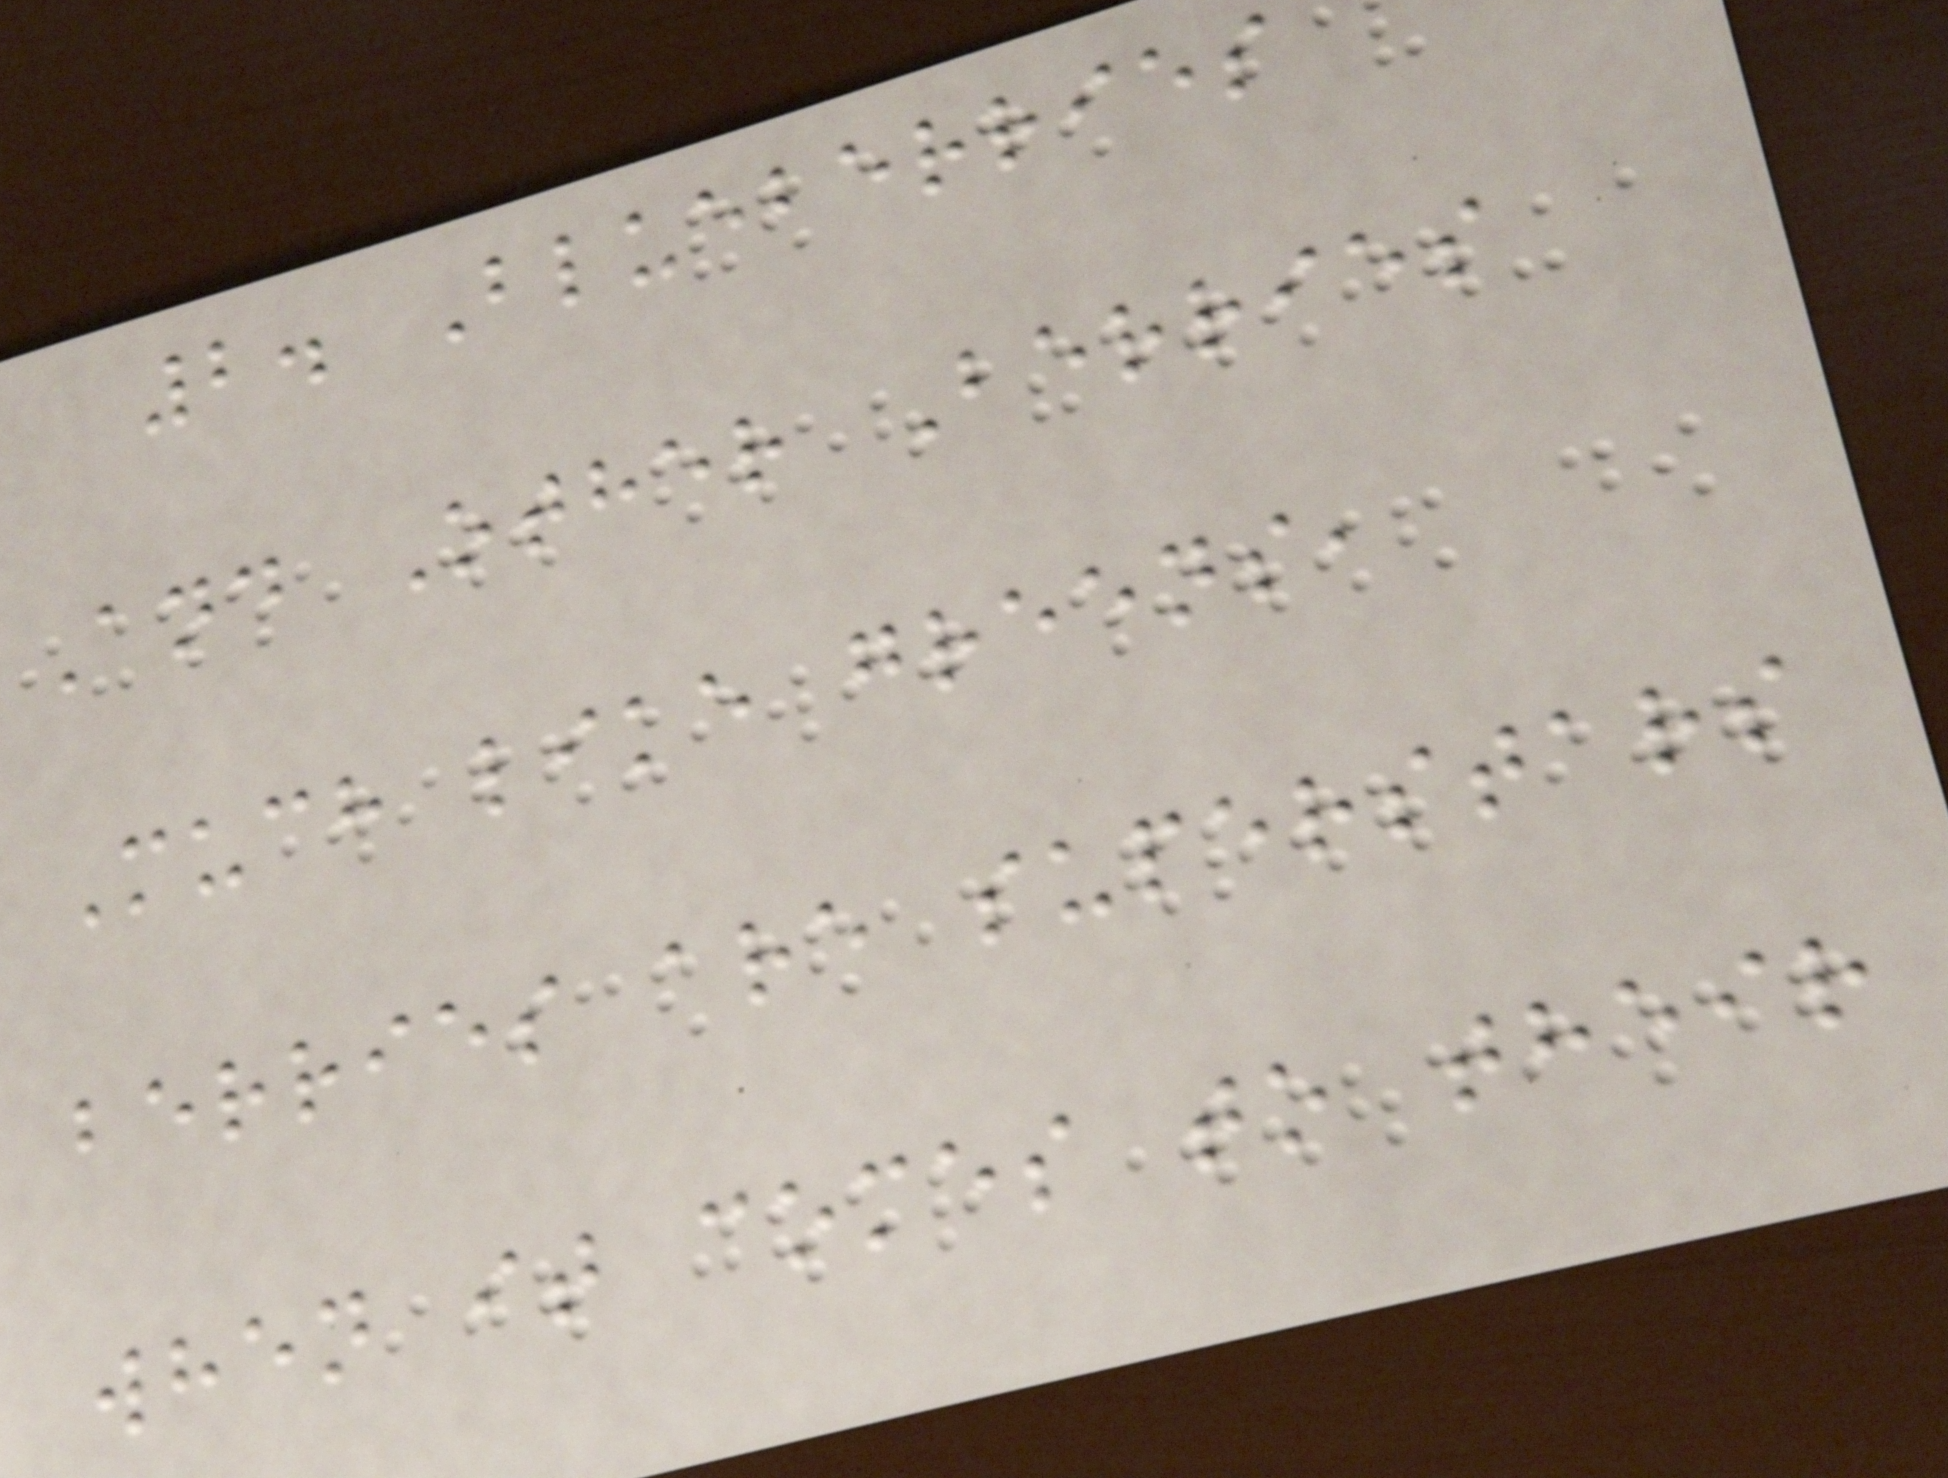2. Blueberries
And Other Berries
Much like greens,
berries are superstars
when it comes to their
